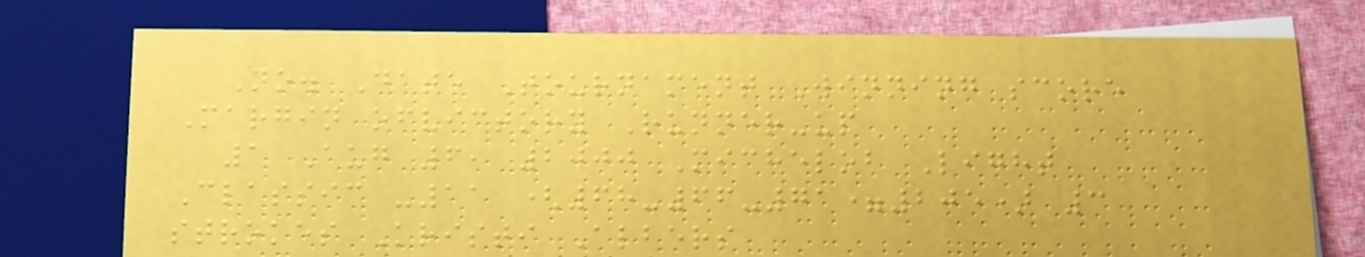No. Date Tournament Winning score
Margin ofvictory Runner-up
1 Aug 6, 2000 Michelob Light
Classic -11 (68-66-71=205) 3
strokes Kristi Albers
